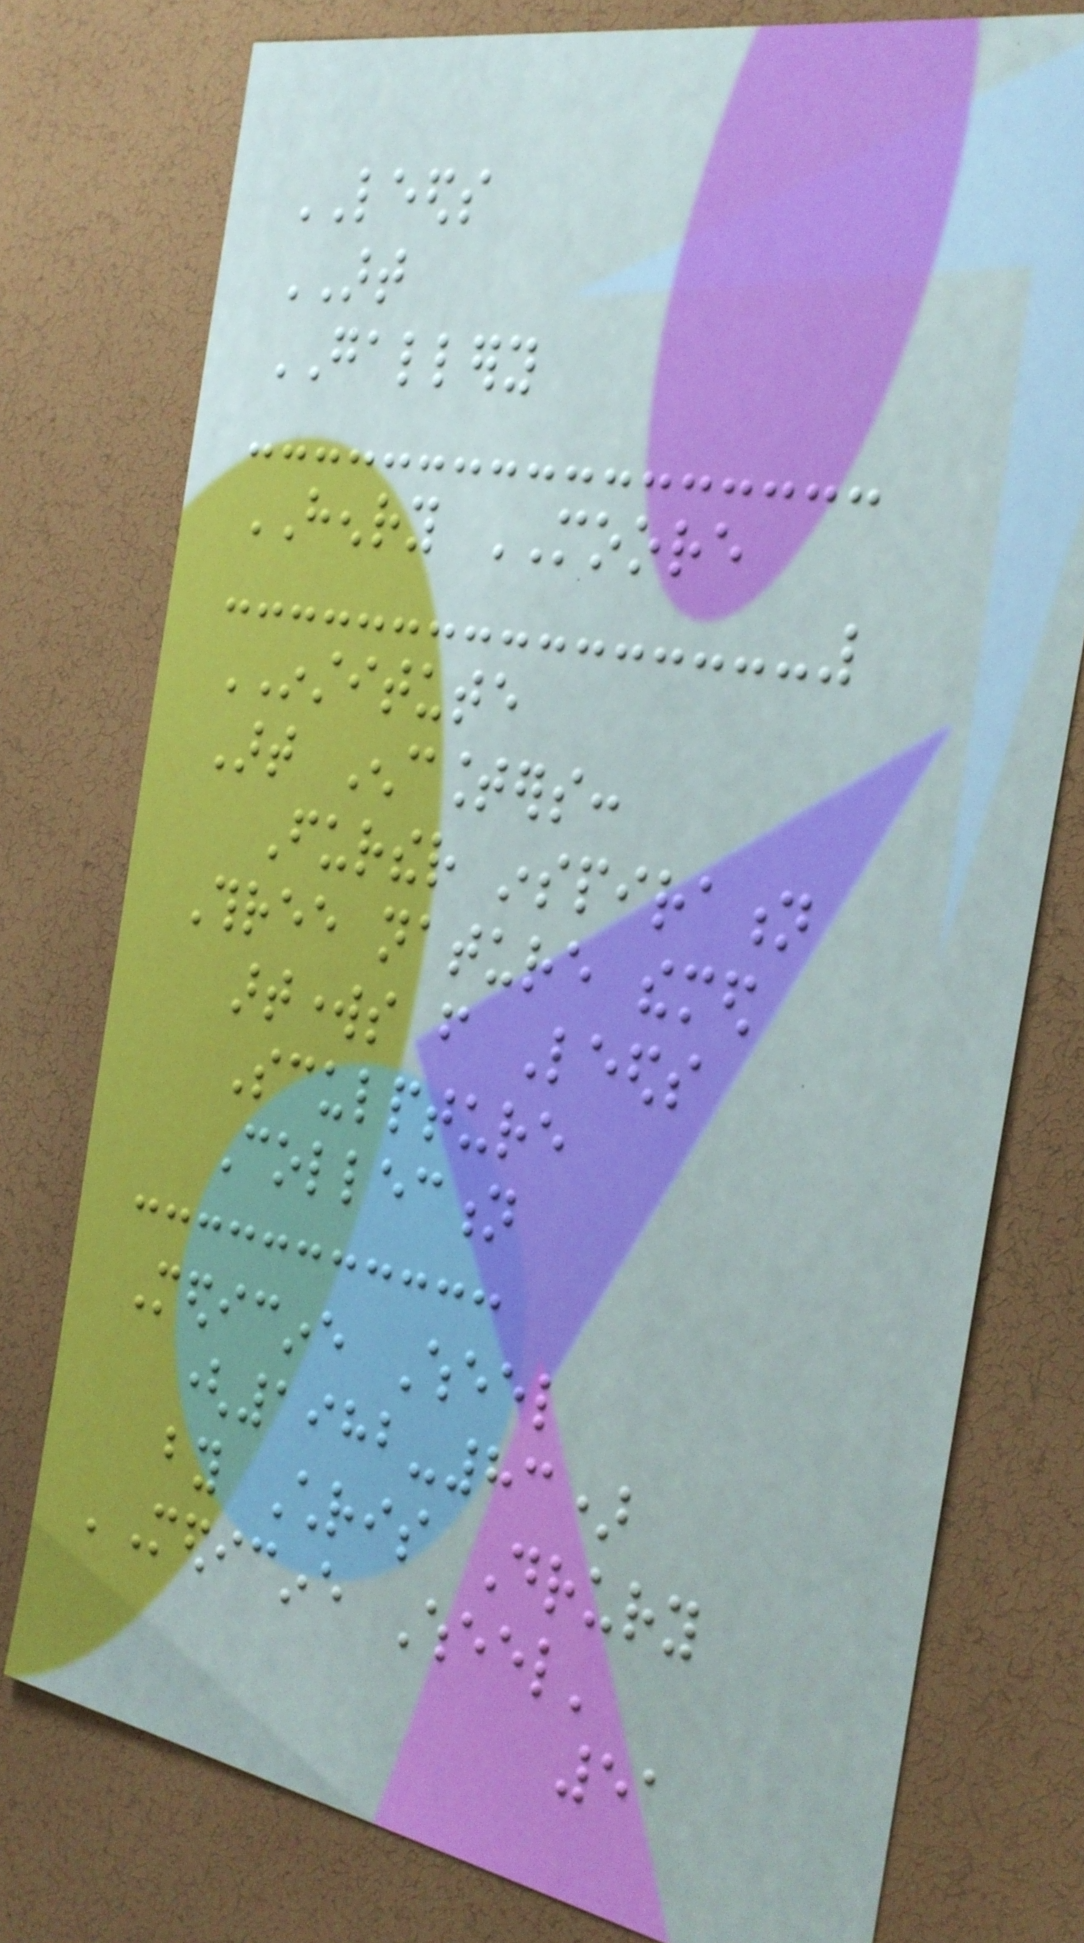LEEDS
ART
GALLERY
HENRY MOORE
INSTITUTE
Art Encounters:
Further inspiration
Three nature themed
artworks from Leeds
Sculpture
Collection
Medicine Wheel
(1982-83)
by Chris Drury
'Medicine Wheel'
51
